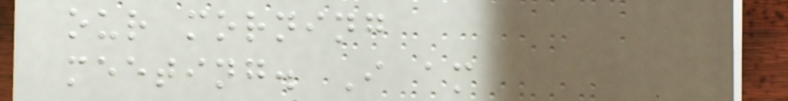our morning
meeting. I am
